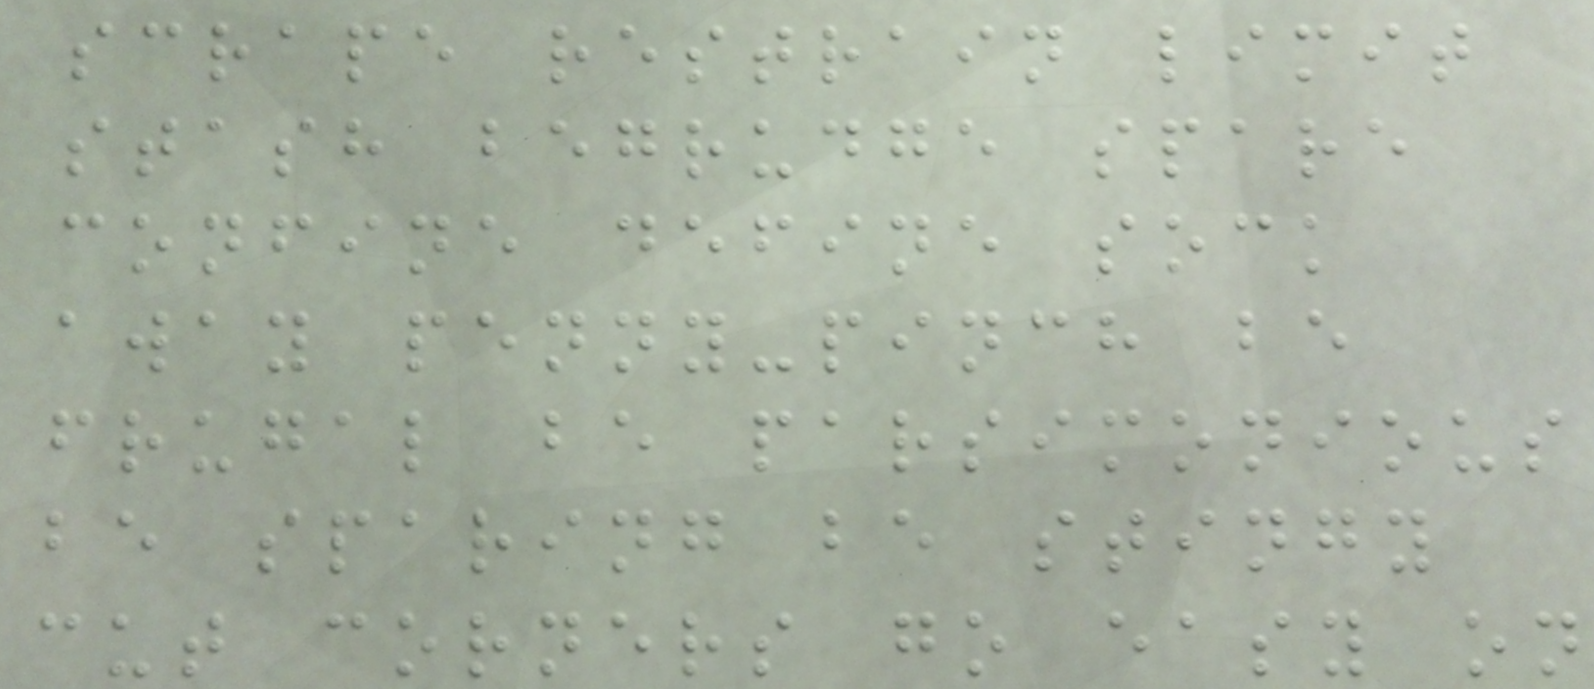scrape restrain limit
stash begrudge spare
confine define sock
away penny-pinch be
frugal be parsimonious
be sparing be stingy
cut corners go easy on
